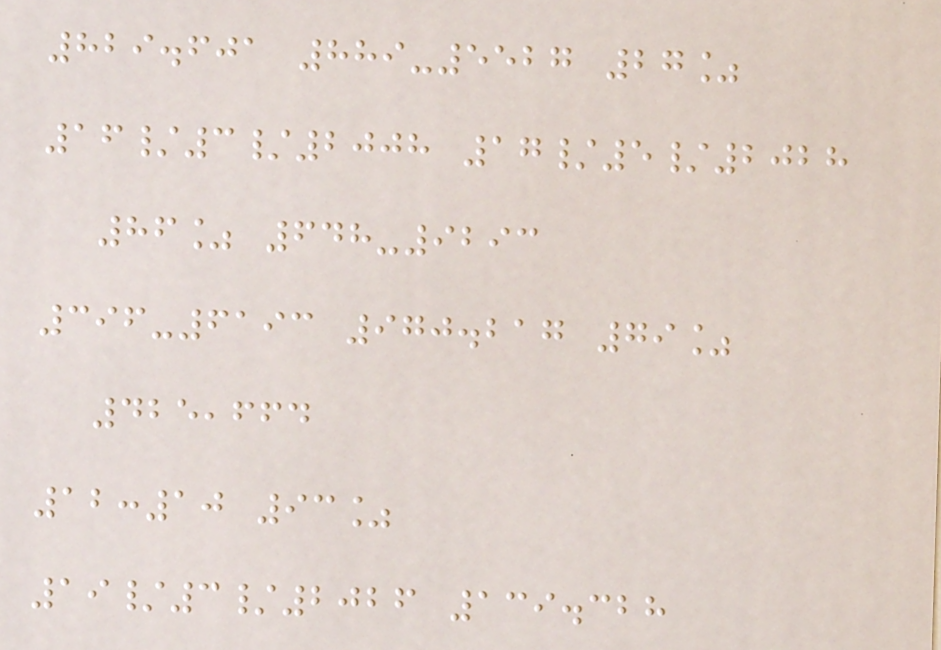829.601 889-5527 27%
16/3/2008 17/5/2028
86% 648-9293
396-6193 970.217 79%
425,664
12:10 93%
19/3/2026 139.328
